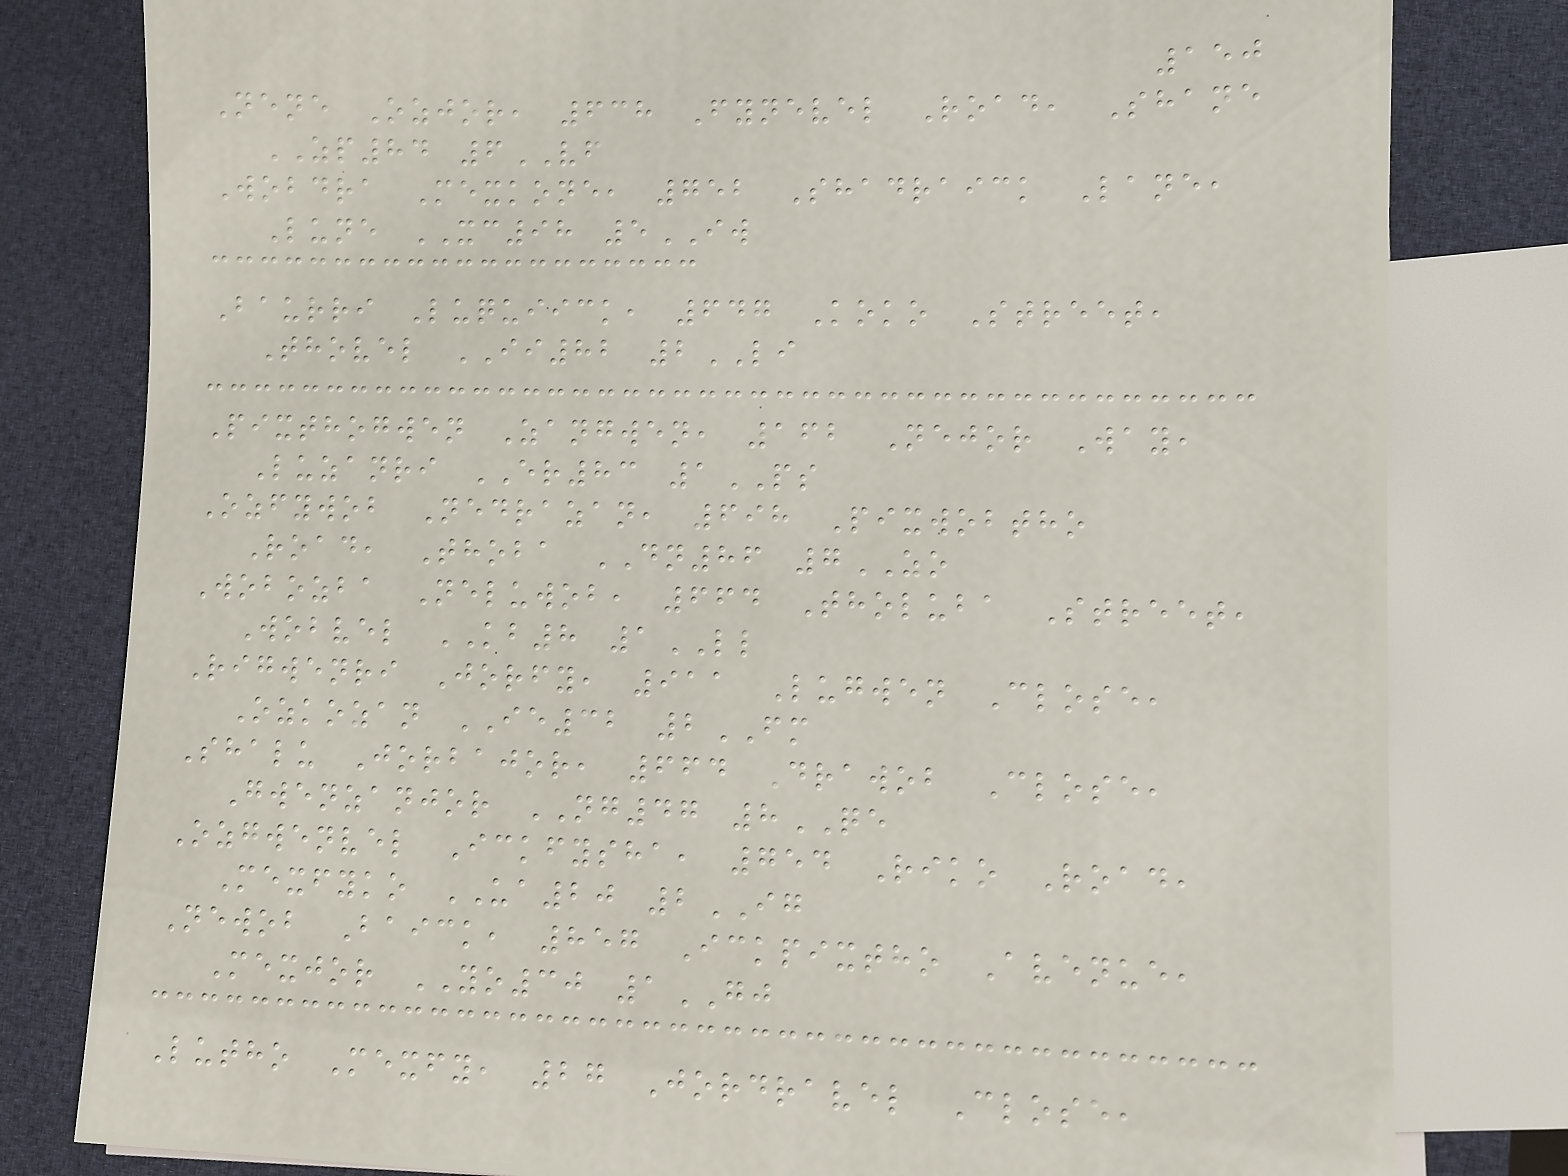150
Nene Ozjor, 638 Fynevel Road, Shane
ZP84 6VF
Wobdra Mexkone, 752 Shadraick Lane,
Lune XC98 5IW
Baurri Luquiick, 647 Koko Street,
Thovel II82 2LI
Pixthogwen Zangwen, 162 Nejor Way,
Luzanri ER83 1PS
Ozfywob Nedrazan, 698 Pixwobtho
Road, Thoba DN86 7ZO
Wobozba Neluwob, 664 Tholuba Street,
Wobvel KB8 1LL
Rigwenri Jorfy, 911 Lugwen Close,
Ozkozan IE32 2FM
Shalu Jorbajor, 664 Drawob Close,
Gwenzanjor NG47 8QE
Ozgwenvel Ickfysha, 754 Riko Road,
Mexfyko UA20 2IG
Newob Baick, 857 Ickpixtho Avenue,
Mexjor YO30 1GJ
Lutho Mexfy, 27 Jordravel Close,
